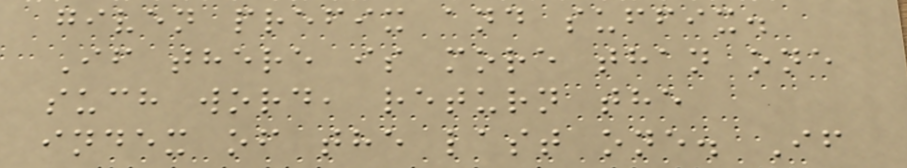given prefix and suffix.
If there is more than one
such word, return the
index of the last one. If
